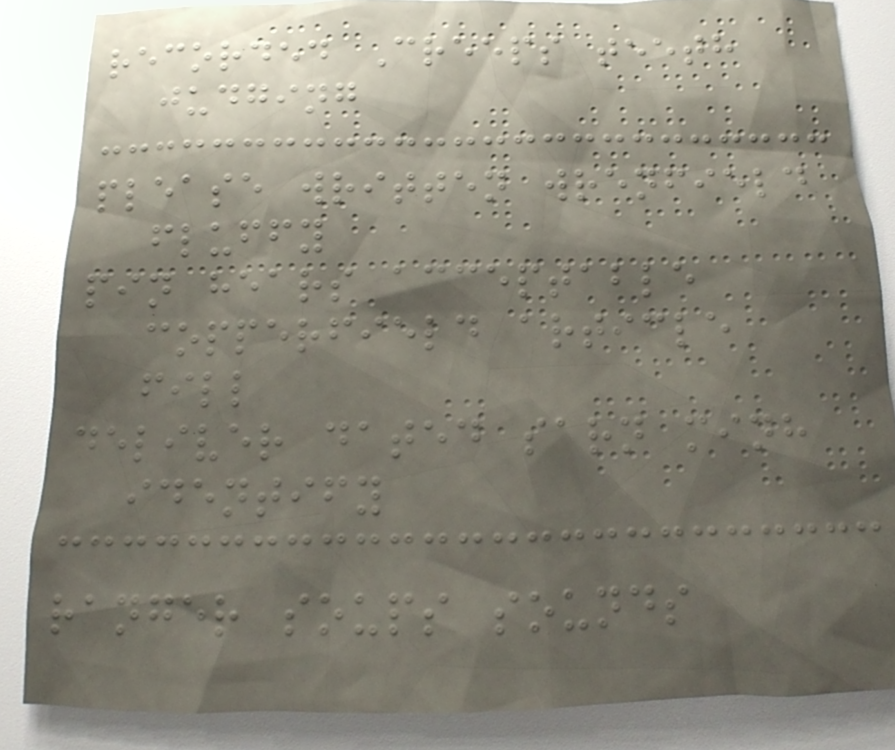recorded Creeps teeth
judging
please written wrenfield
fluffy
pin hears acceptable
copperfield article
fill
deliver dated sarn minh
identify
ranger soups sounds
